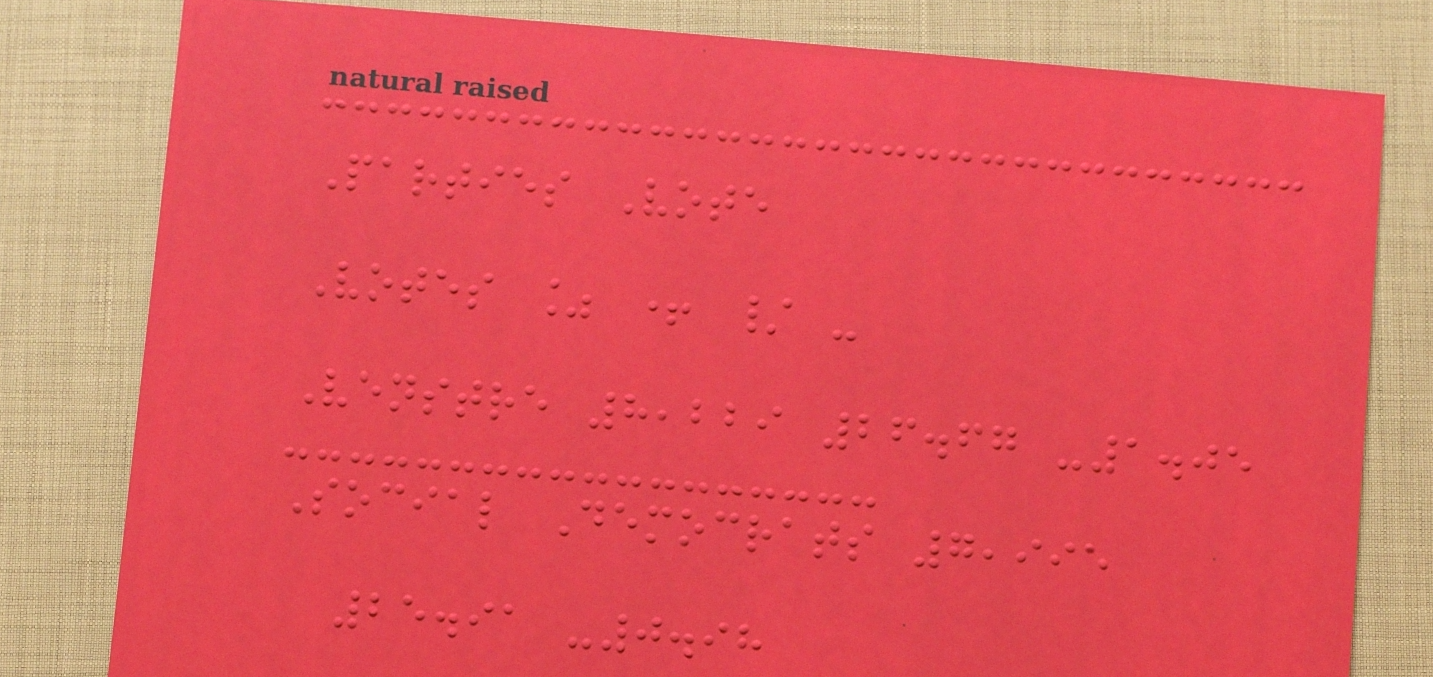Parties Vote
Votes % + / -
Venstre 8,229 26.67 -1.05
Social Democrats 7,995
25.91 -0.98
